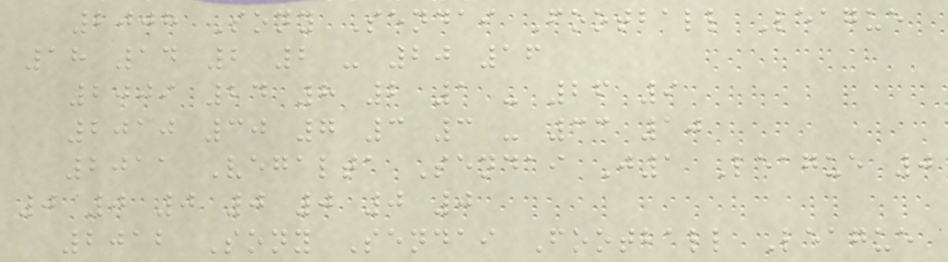2008 Sony Sendai Football League
18 14 2 2 - 20 16
2009 24 8 2 1 - 26 9
2010 30 7 3 3 - 33 10
2011 Vegalta Sendai J1 League 0
0 0 0 0 0 0 0
2012 Sony Sendai Football League
